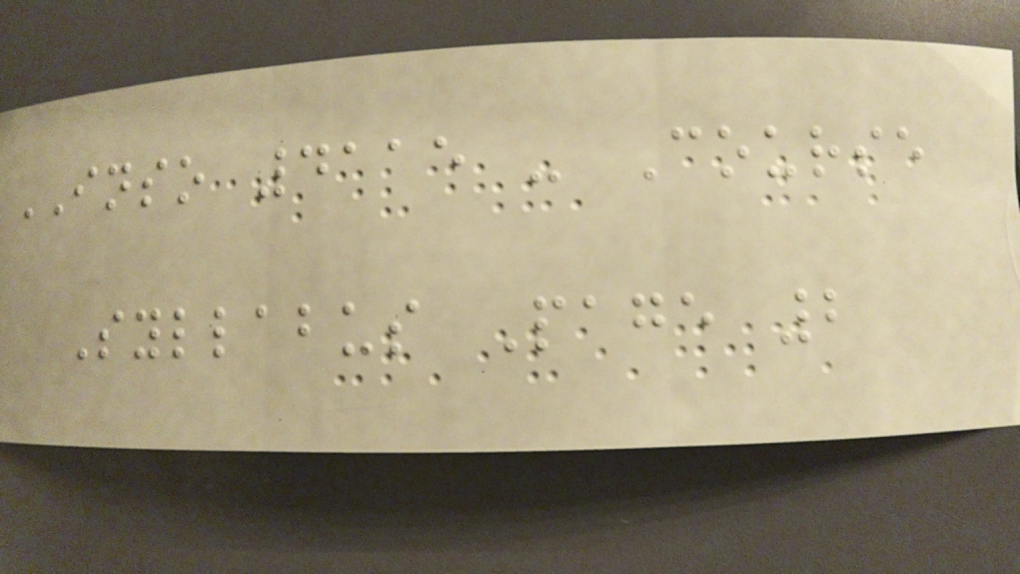INSO 4115 - Course
Syllabus Page 2
